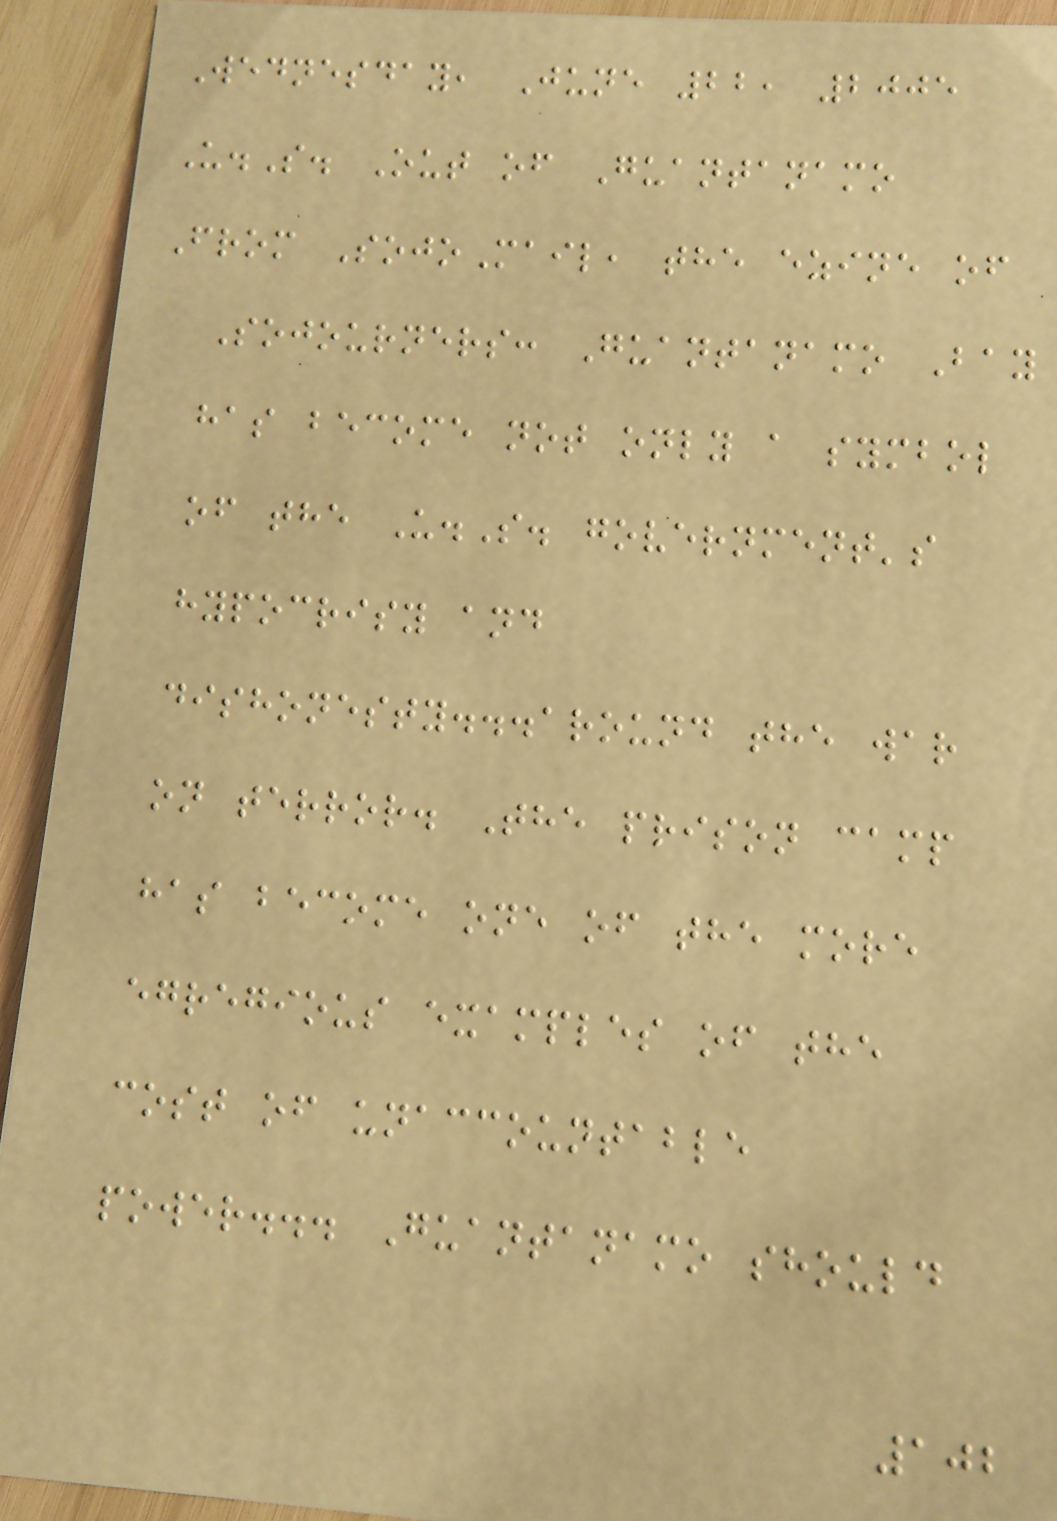Wednesday, June 22, 2005
U.S. Out of Guantanamo
From SojoMail, the ezine of
Sojourners: Guantanamo Bay
has become not only a symbol
of the U.S. government's
hypocrisy and
dishonesty...around the war
on terror. The prison camp
has become one of the more
egregious examples of the
cost of unaccountable
power... Guantanamo should
102
